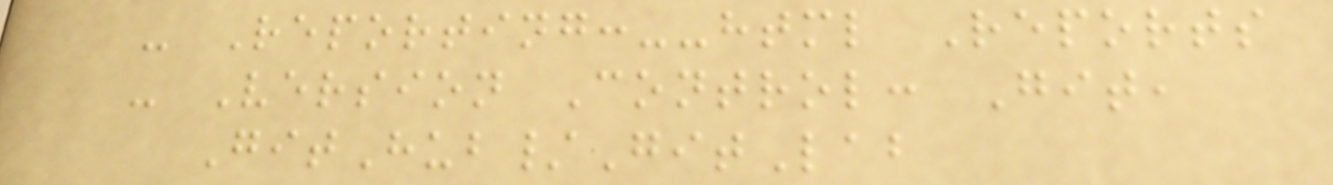- Reporting:--html Reports
- Version Control: Git,
GitHub/GitLab
